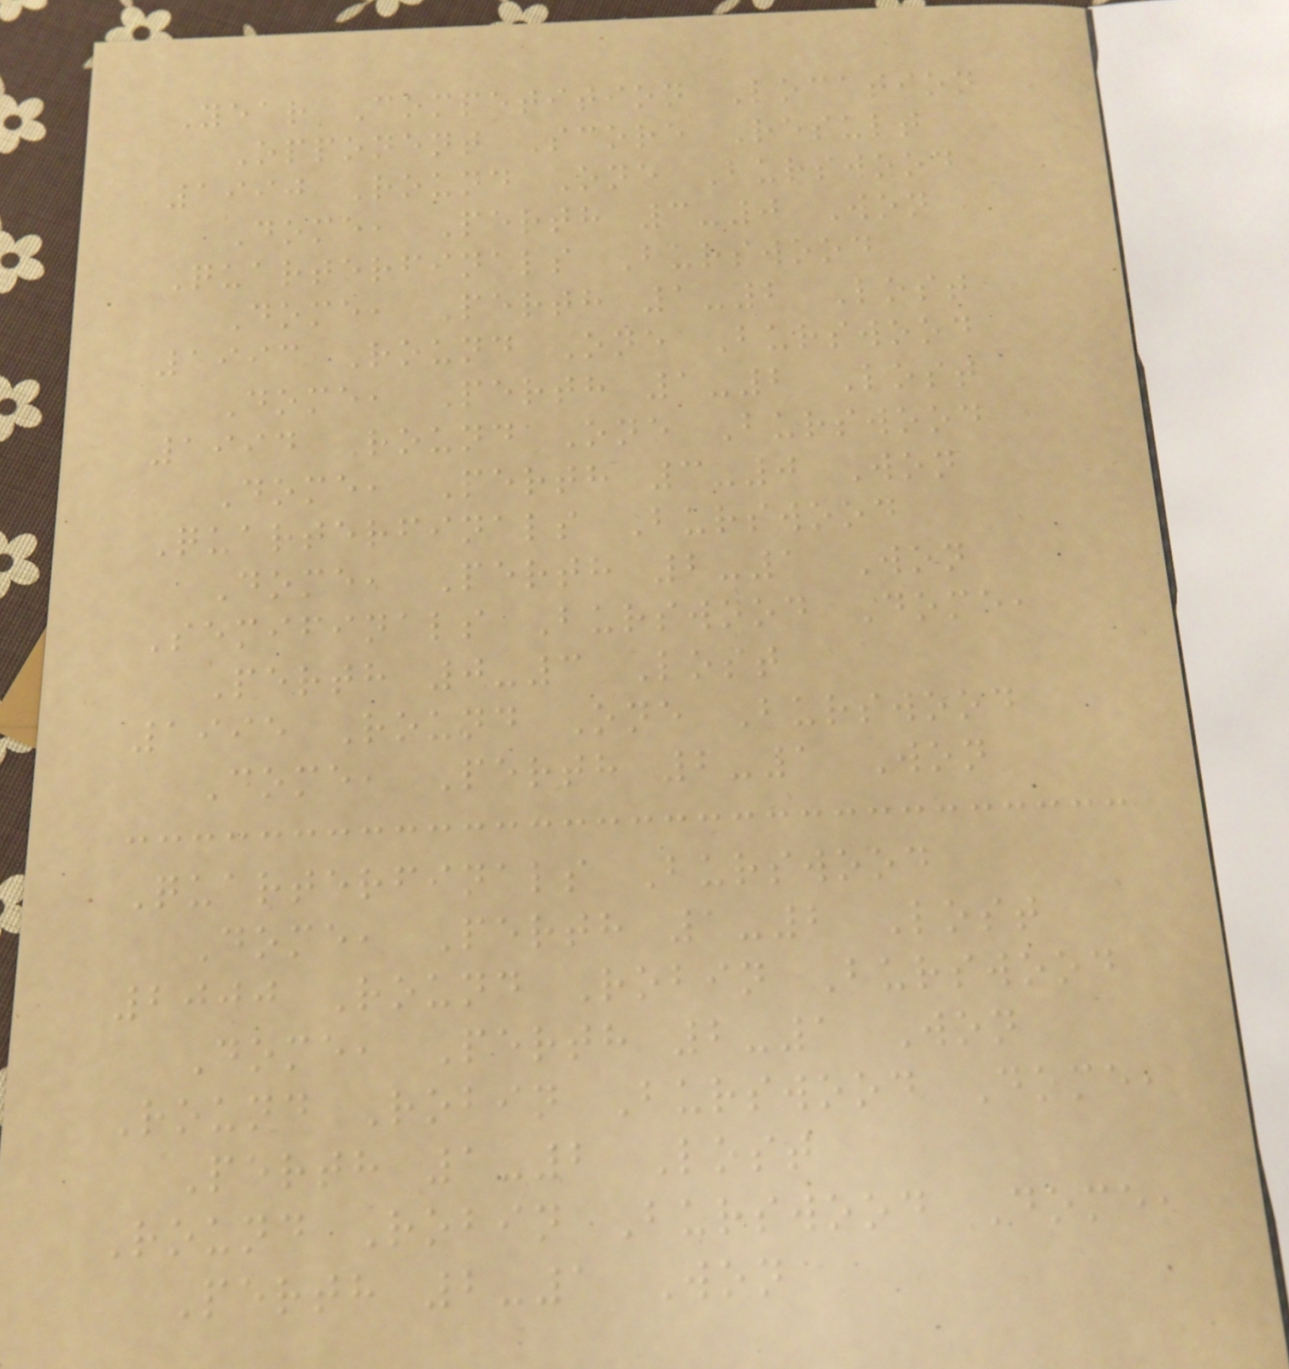Year Competition Location
Opponent Score Result
1990 Round One Burswood
Dome, Perth 3-0 Won
Quarterfinals Burswood
Dome, Perth 1-2 Lost
1993 Round One Burswood
Dome, Perth 1-2 Lost
1994 Round One Burswood
Dome, Perth 3-0 Won
Quarterfinals Burswood
Dome, Perth 2-1 Won
Semifinals Burswood Dome,
Perth 0-3 Lost
1995 Round One Burswood
Dome, Perth 2-1 Won
Quarterfinals Burswood
Dome, Perth 1-2 Lost
2000 Round Robin Burswood
Dome, Perth 2-1 Won
Round Robin Burswood Dome,
Perth 1-2 Lost
Round Robin Burswood Dome,
Perth 2-1 Won
